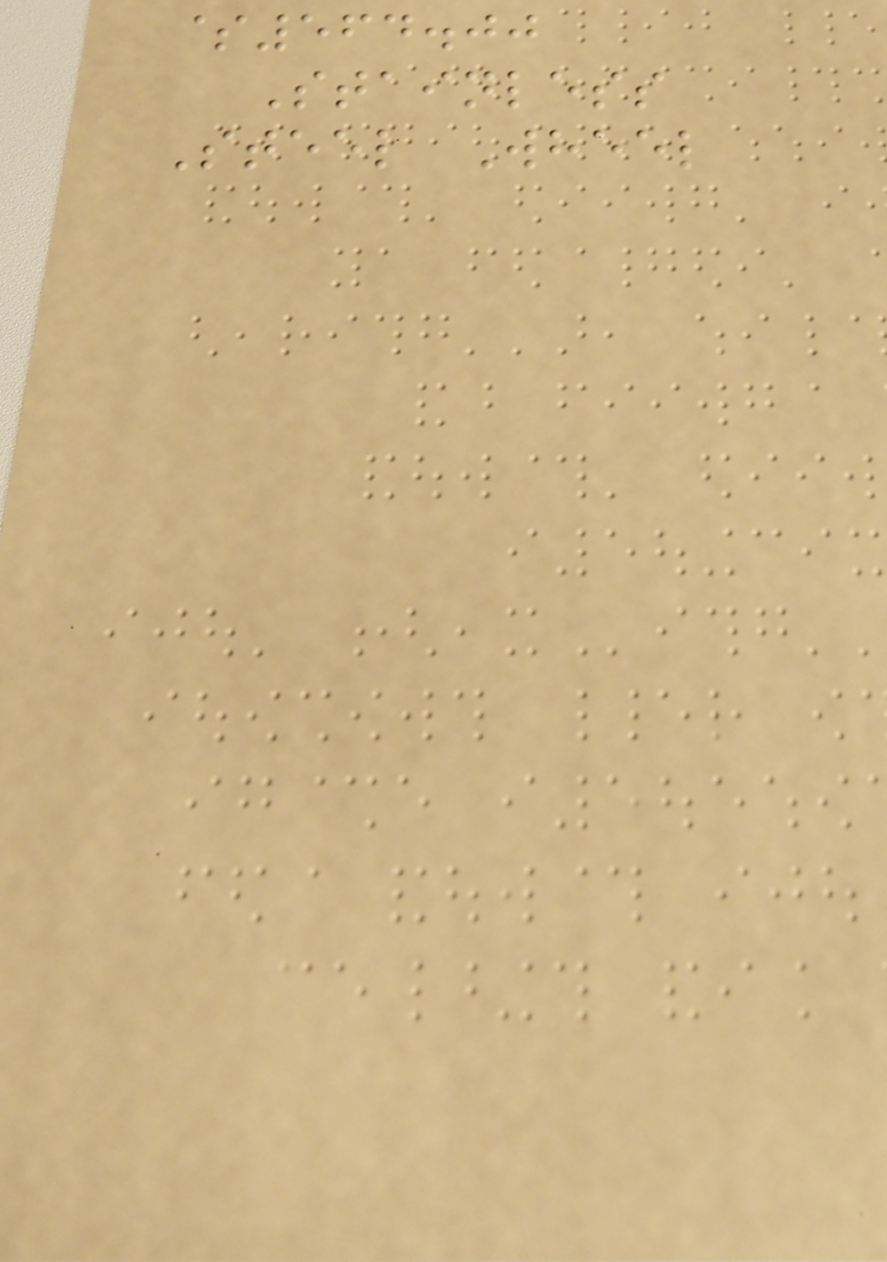$564.00
Stainless
Steel Wheel
